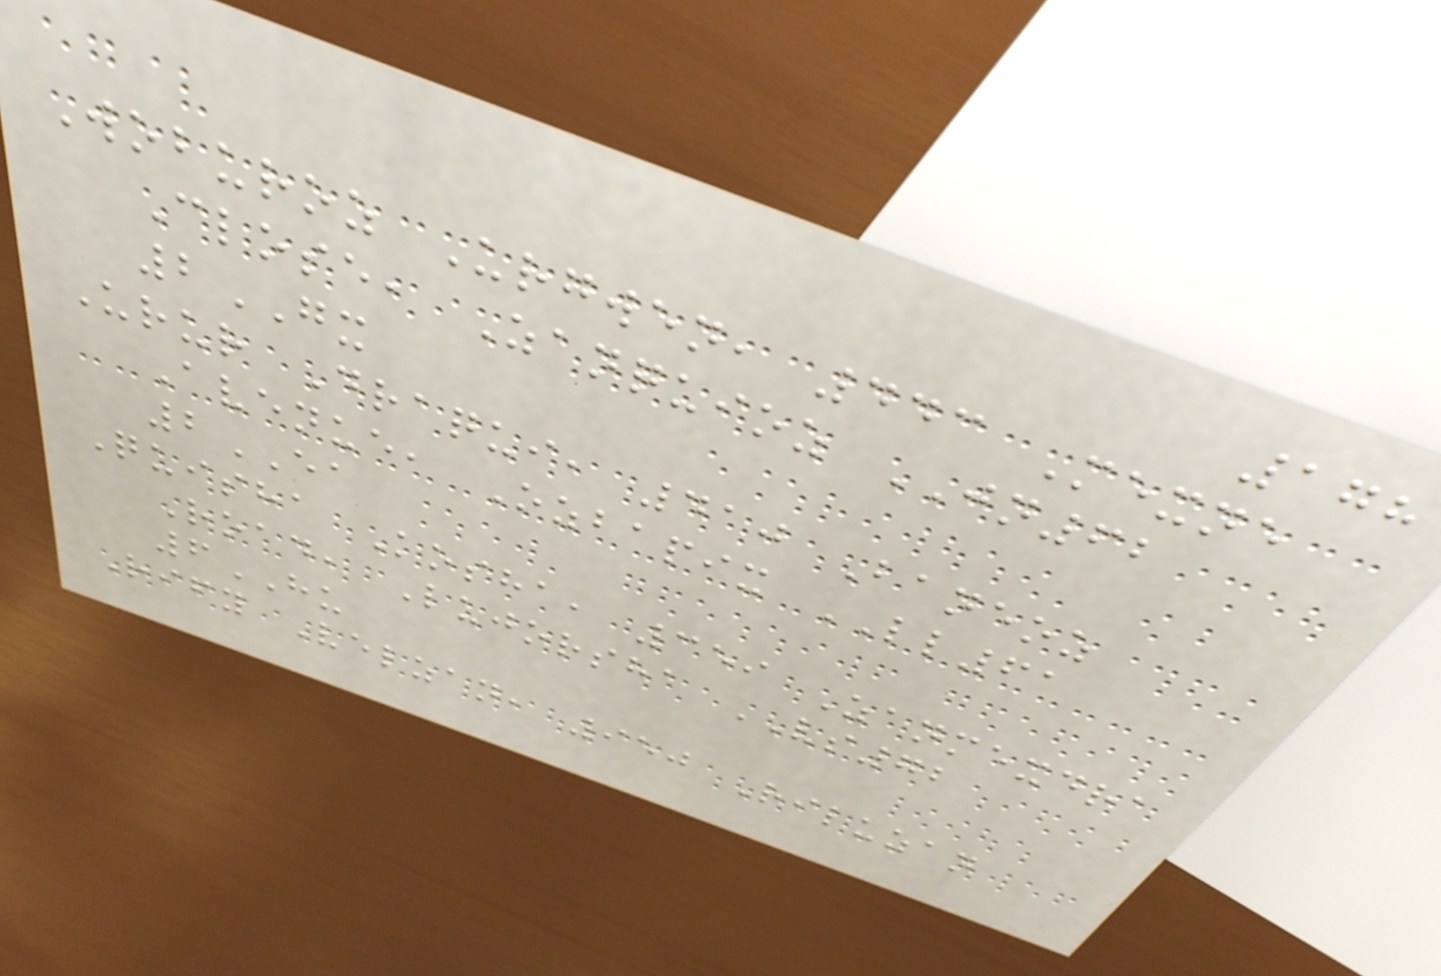178
Woburoz Urgwen, 443 Mexne
Close, Zanquioz JN62
2GX
Urur Draqui, 410 Baneoz
Avenue, Ozbapix LL61
2EA
Quisha Kosha, 359 Zanmexdra
Road, Lujorsha VS72
6HU
Rify Velzan, 950 Riluzan
